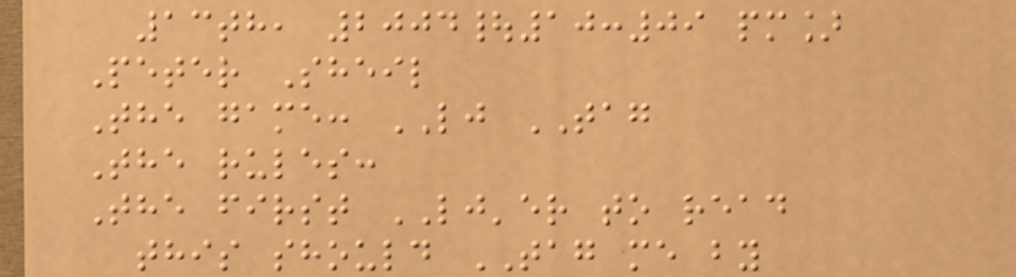13th, 2004|10:09 pm]
Peter Sheil
The game: LJ TAG
The rules:
The first LJ'er to read
this should TAG me by
